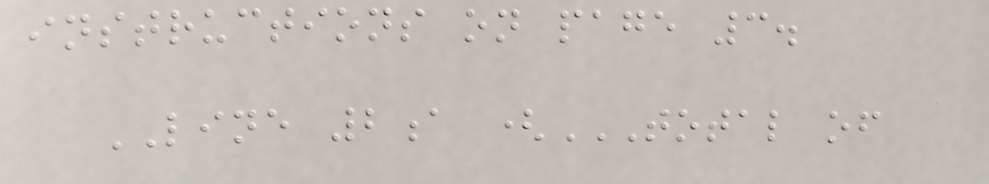instructions on page 3.
LINE 2a (TOTAL OF
